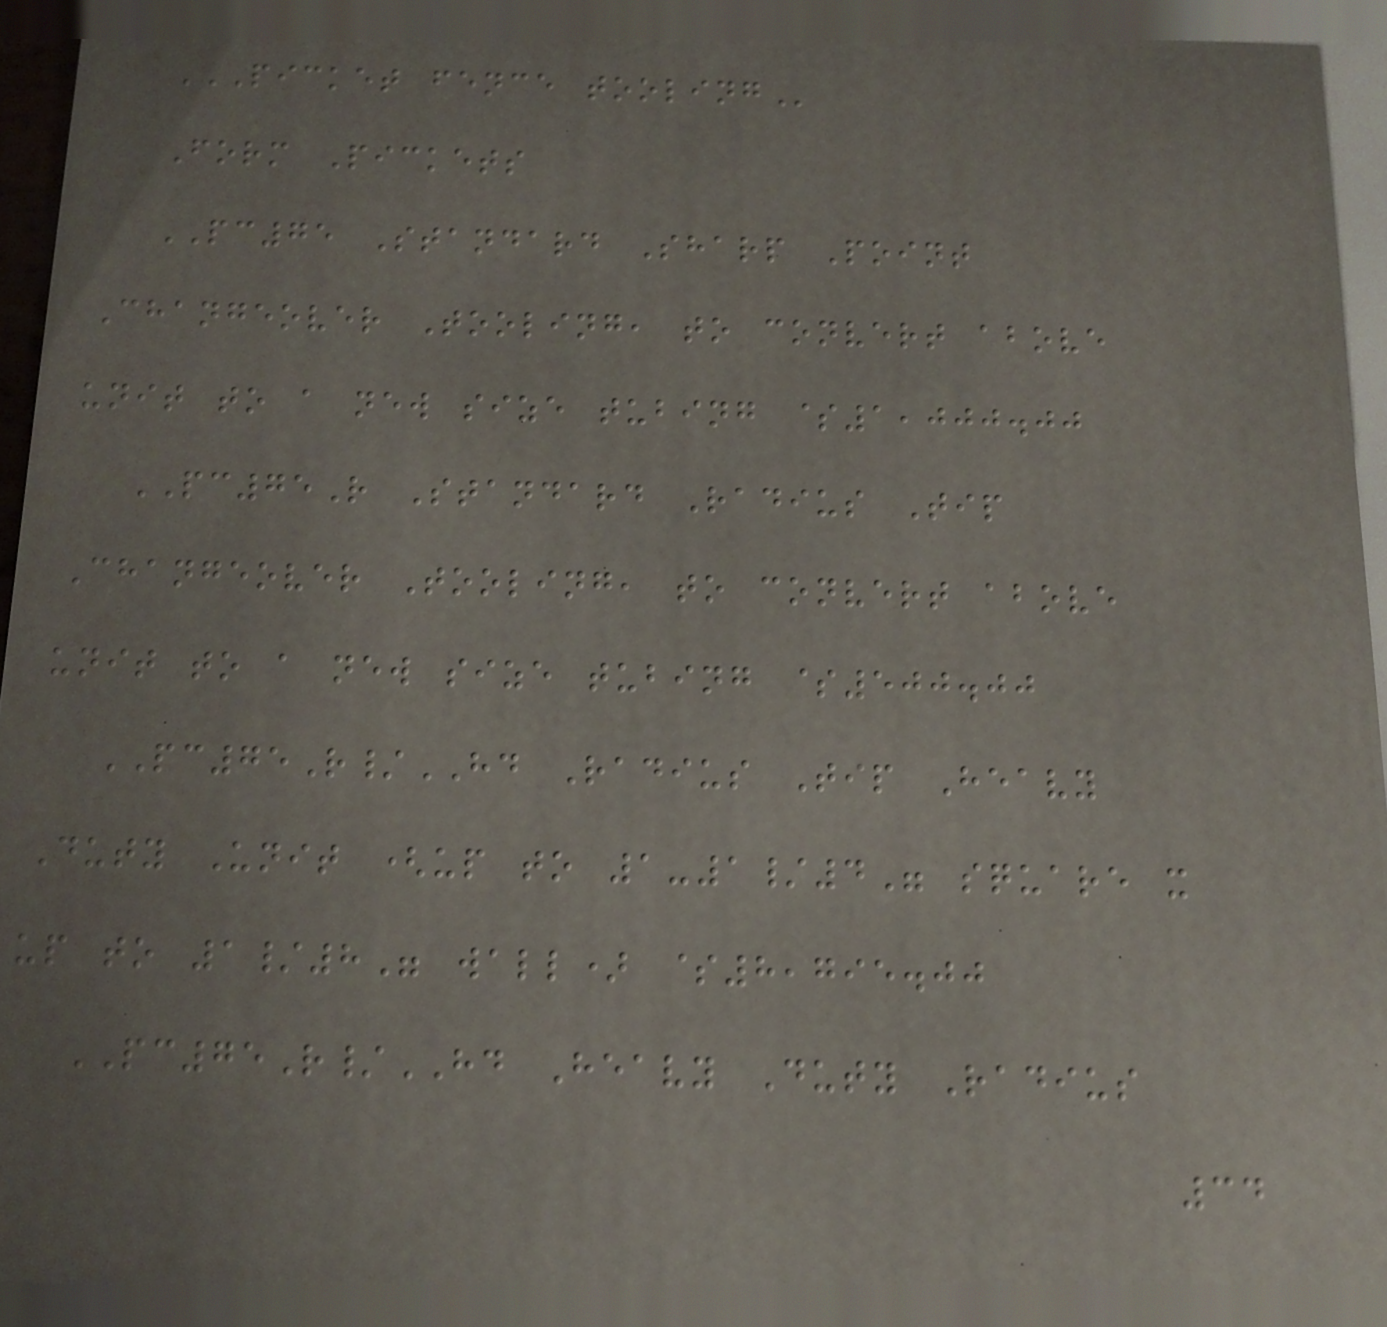PICKET FENCE TOOLING
Form Pickets
PC75 Standard Sharp Point
Changeover Tooling, to convert above
unit to a new size tubing $1,000.00
PC75R Standard Radius Tip
Changeover Tooling, to convert above
unit to a new size tubing $500.00
PC75R/HD Radius Tip Heavy
Duty Unit (up to 1-1/4" square x
up to 1/8" wall) $8,795.00
PC75R/HD Heavy Duty Radius
34
